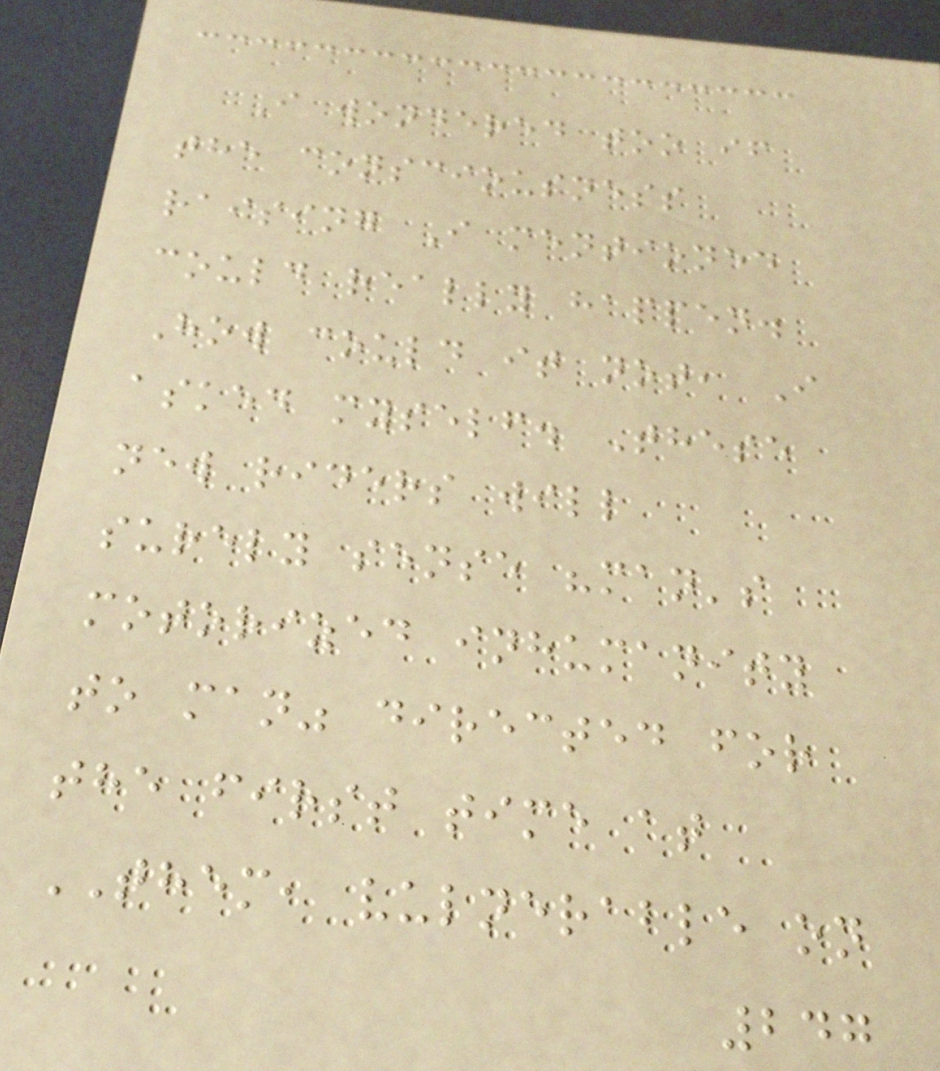I wondered too if
the consciousness
raising I mentioned
could really happen.
How could it not, I
asked myself. These
new riders will
surely sense "man's
motorized inhumanity
to man" directed for
the first time at
THEM, vulnerable on
247
